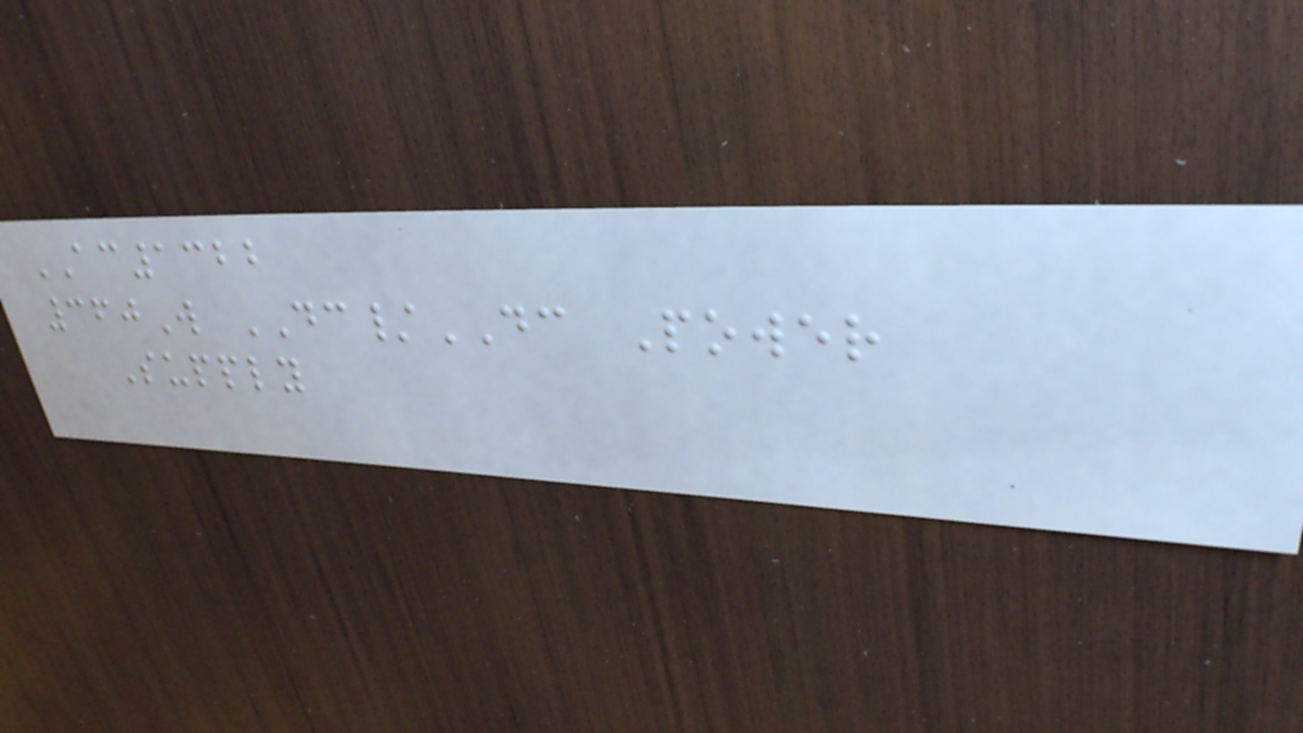AC1322
360W DC/DC Power
Supply
